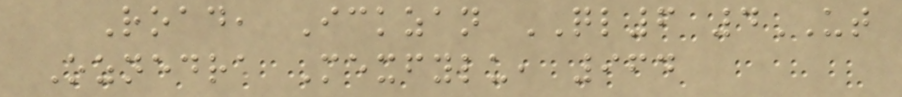Road, Ickzan QL6 4UT
Oznedra Mexfylu, 964
